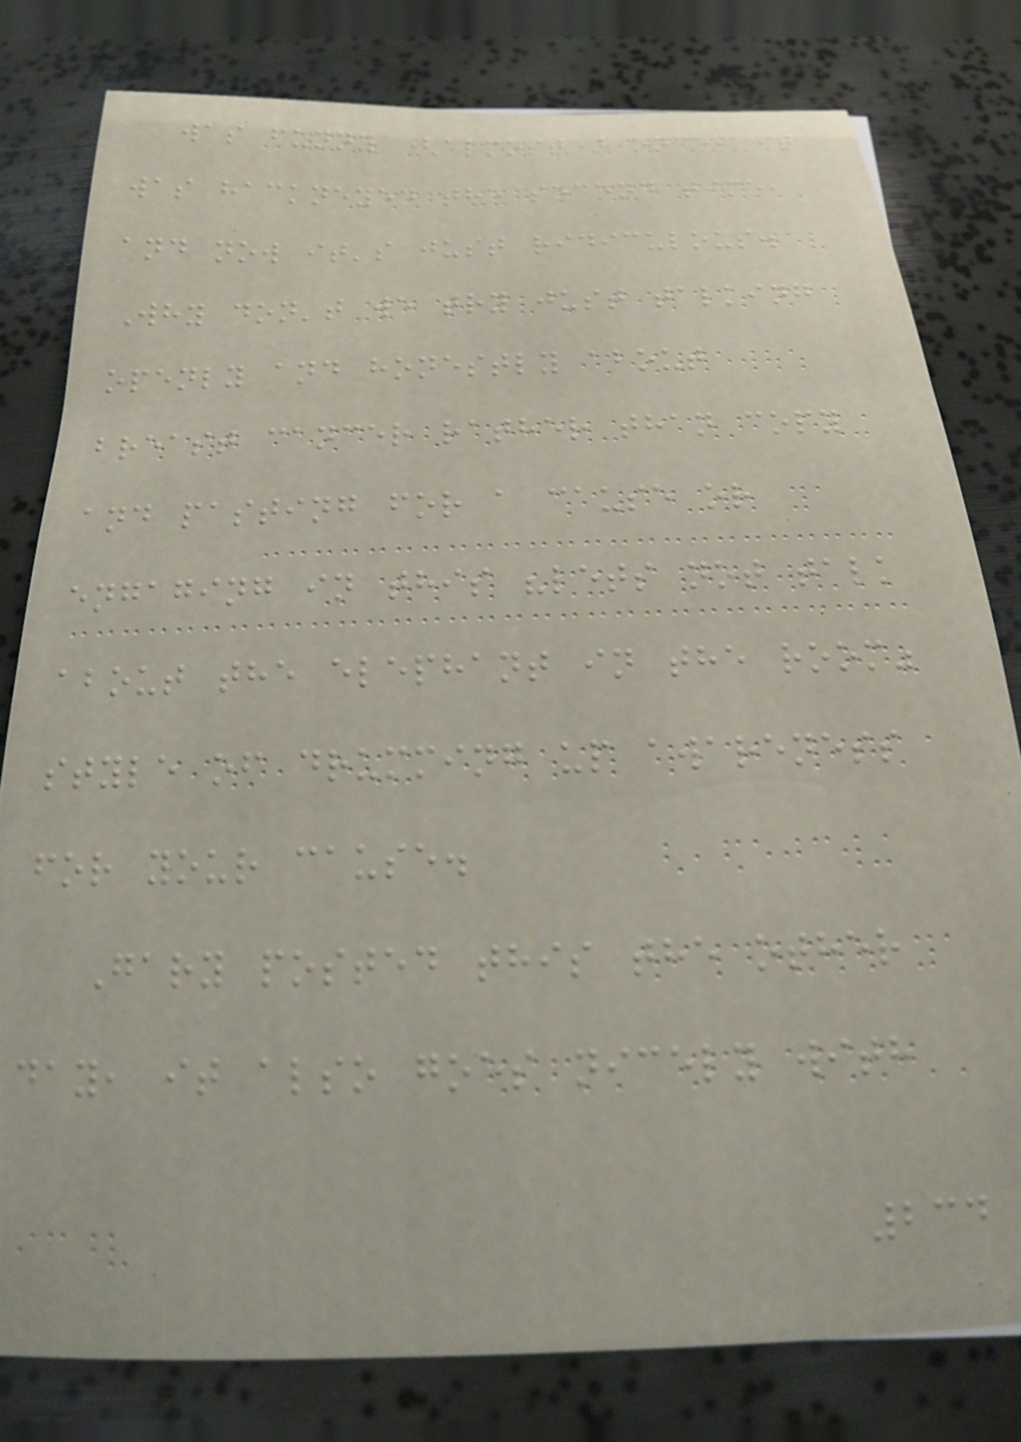was funny (almost) once, it
was hackneyed the second time,
and now it's just ridiculous.
Why don't we try just talking
openly and honestly about
breast cancer rather than copy
and pasting for a cause or
engaging in this "lets not talk
about the elephant in the room"
style of drumming up awareness
for your cause.
Gary posted this the other
day, it also goes nicely with
234
